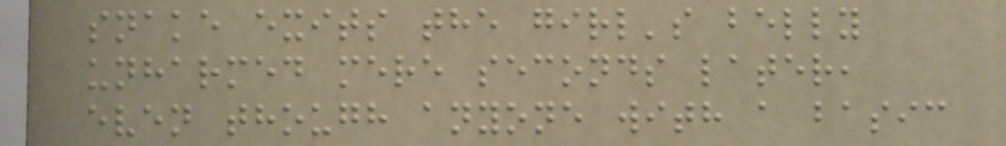snake exits the girl's belly
unharmed mere seconds later,
even though anyone with a basic
